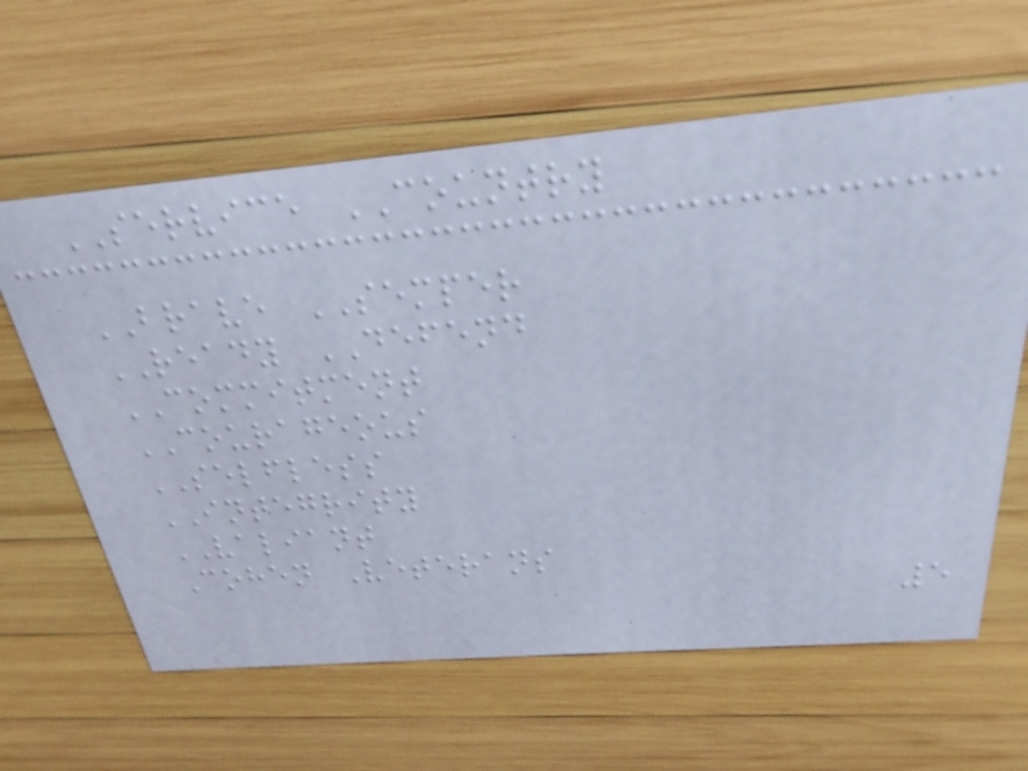SERVICE COUNTRY
BRAVE SEMPER
READY DEFEND
COMMITMENT
COURAGEOUS
SELFLESS
INTEGRITY
VALIANT
Cohen Veterans
5
